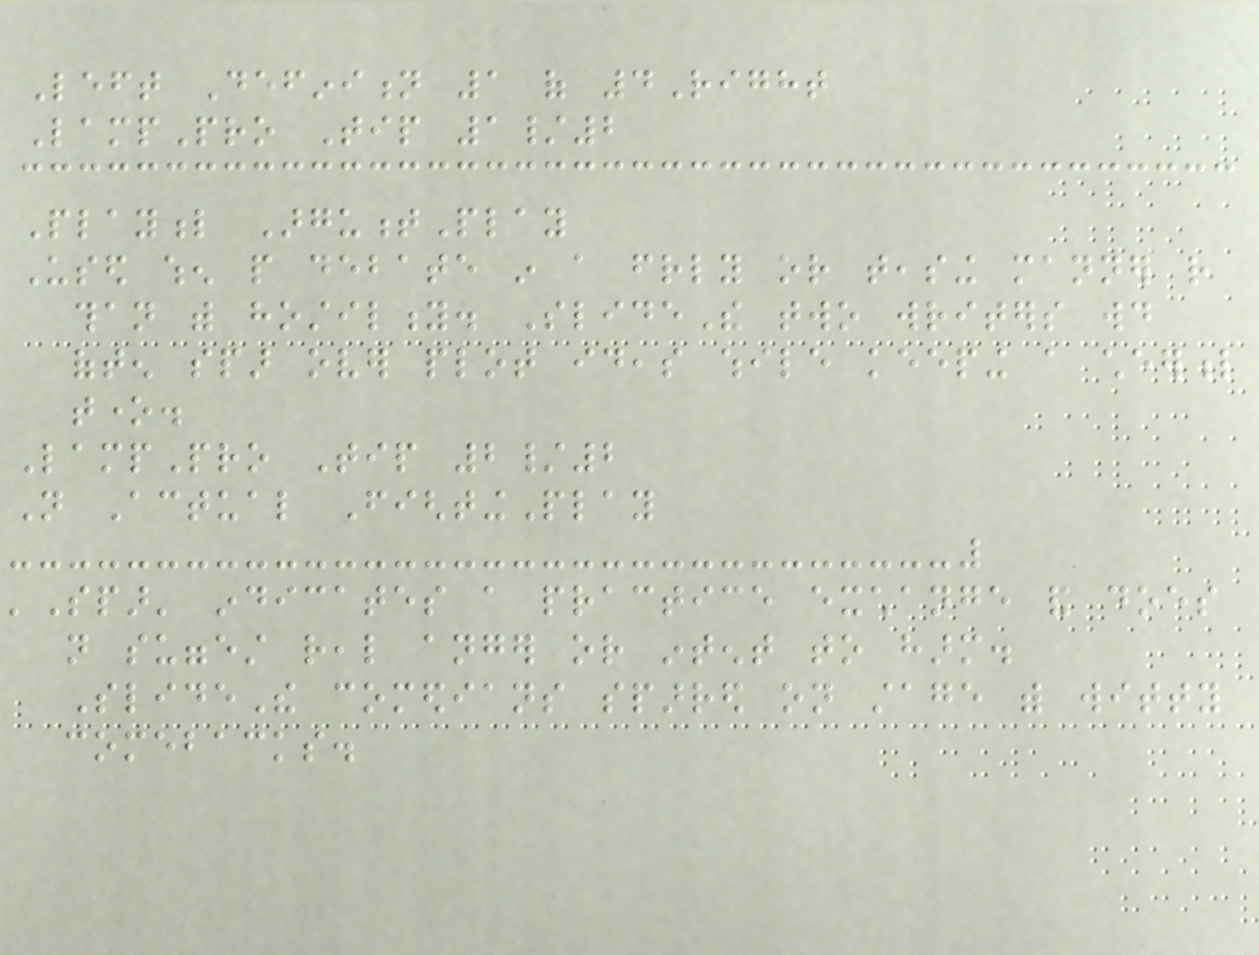Left Definition 1 of 4Right
LampPro Tip 1/2
Playful ArgumentPlay
Used when people debate in a friendly or teasing manner rather
than with hostility. SlideThe two writers would
often spar over plot ideas while keeping a cheerful
tone.
LampPro Tip 2/2
Not Actual FightingPlay
'Spar' indicates a practice exchange and does
not suggest real anger or intent to harm.
SlideThe comedians sparred on stage with witty
comebacks.
